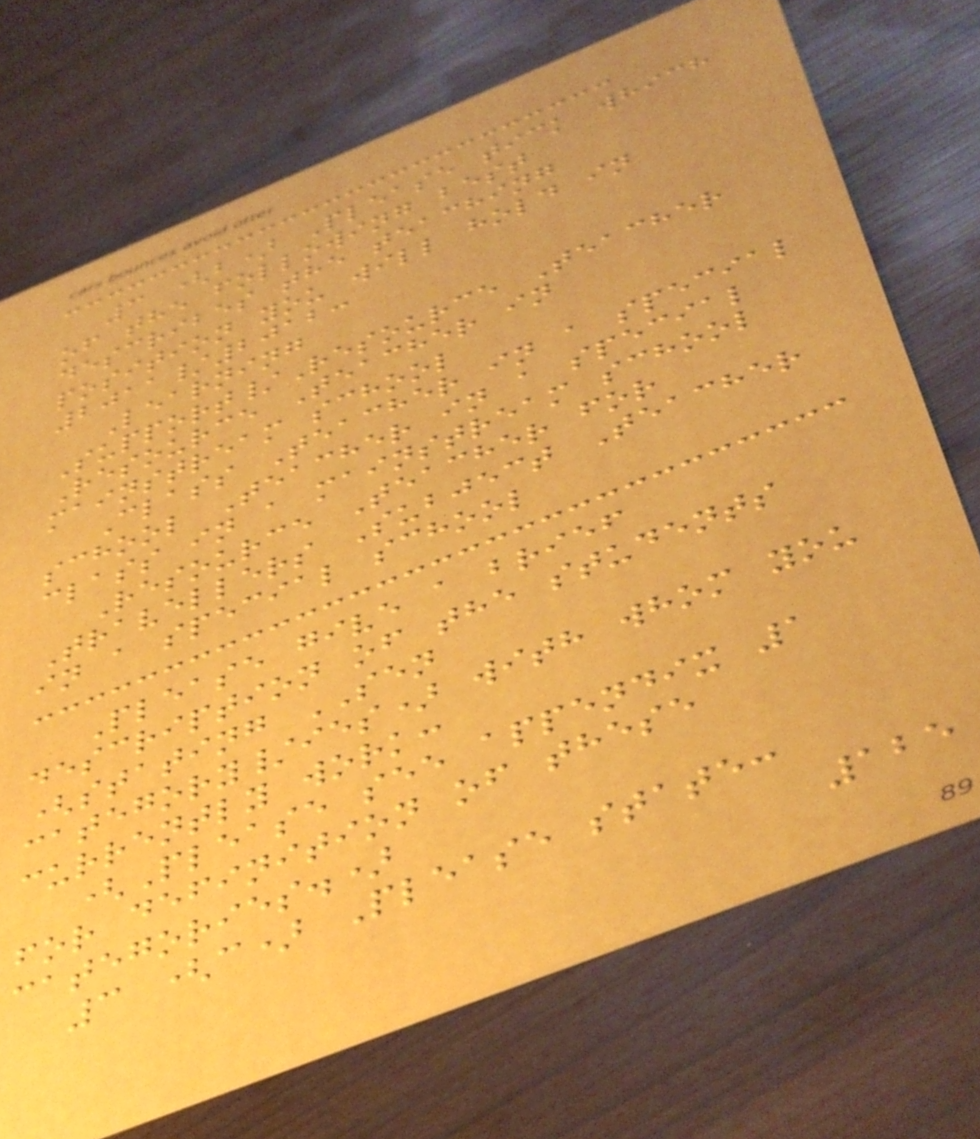3 (b) Please tick which
of the following best
describes the teaching
position you will hold in
2011/2012:
Learning
Support/Resource Teacher
Resource Teacher in
mainstream school
Class Teacher in a special
school Teacher in a special
class in a mainstream school
Resource Teacher for
Travellers Subject Teacher
in a special school
Please give a brief
description of the students
(stating SEN
category/ies) with whom you
currently work:
(Please see appendix 1
for definition of these
categories.)
3 (c) Please state:
125
